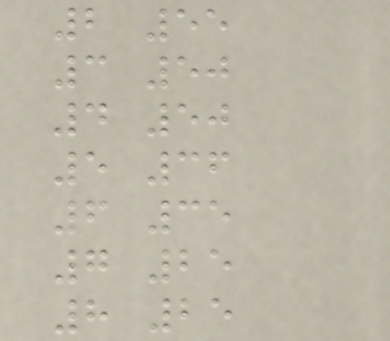2 55
3 50
4 50
5 36
6 35
7 25
8 25
